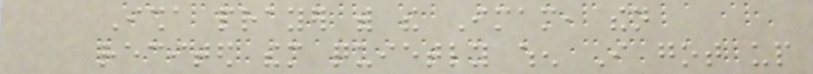Isha prayer with the Imam, then
recited them quietly when I got up
